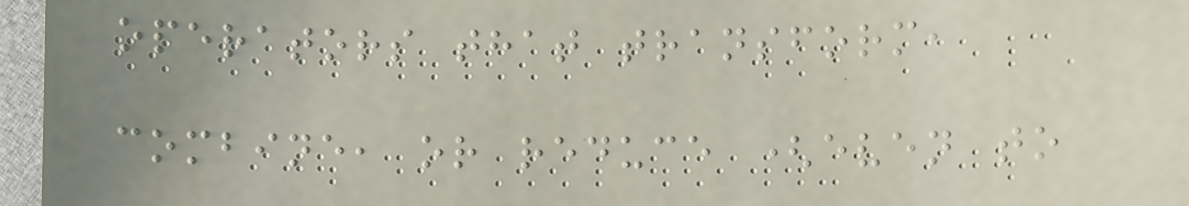operators that transform,
combine, or reduce (even to
